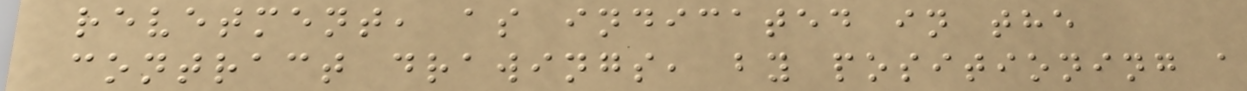revetment, as indicated in the
contract drawings, by positioning a
